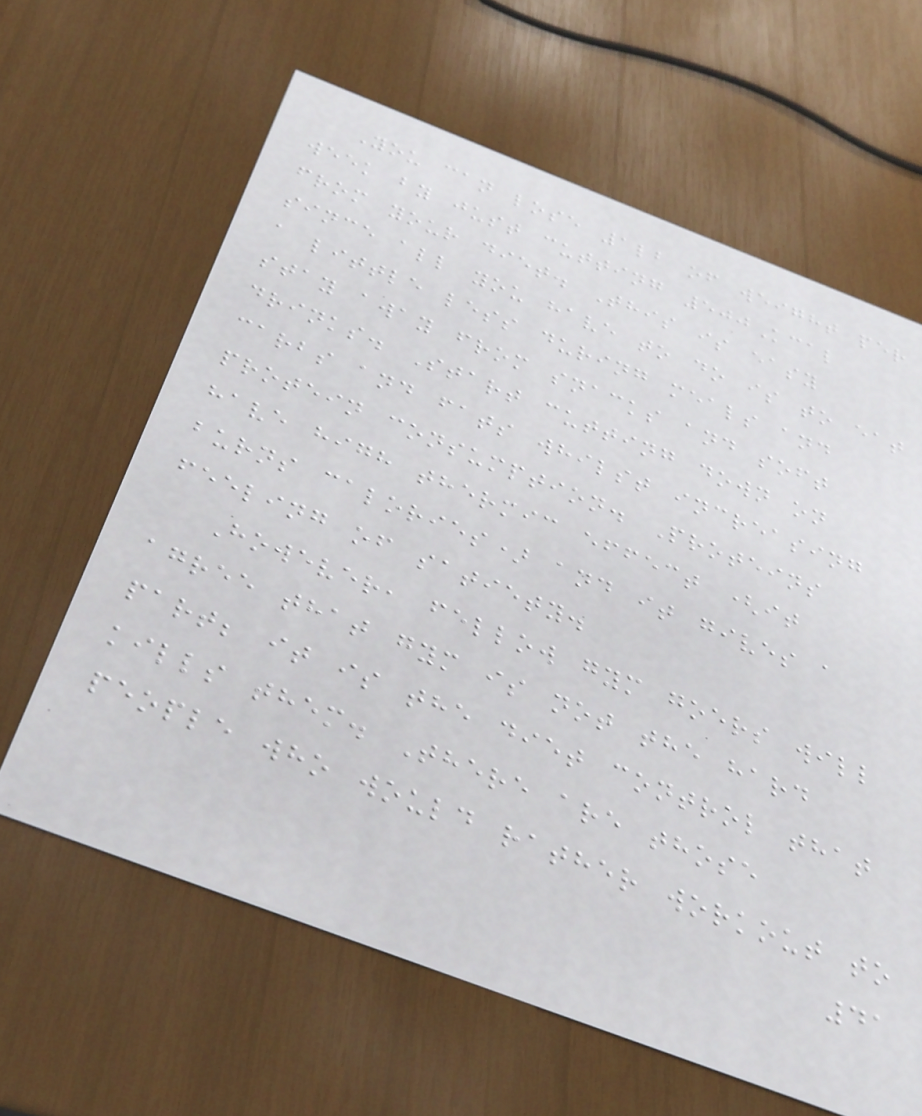You can lose 1lb of weight per
week by just cutting 500Kcal
from your diet. This is easy
since all you have to do is to eat
a little less during meals and
stay away from snacks and soft
drinks. Start cutting down on
carbs and fats whilst increasing
protein consumption. Proteins
have high thermic effect (it
burns calories) and it gives a
feeling of satiety.
However, fellow gym goers will
agree that gym is not the hard
part; it is the diet control that
kills them. There are those
people who would rather workout to
41
